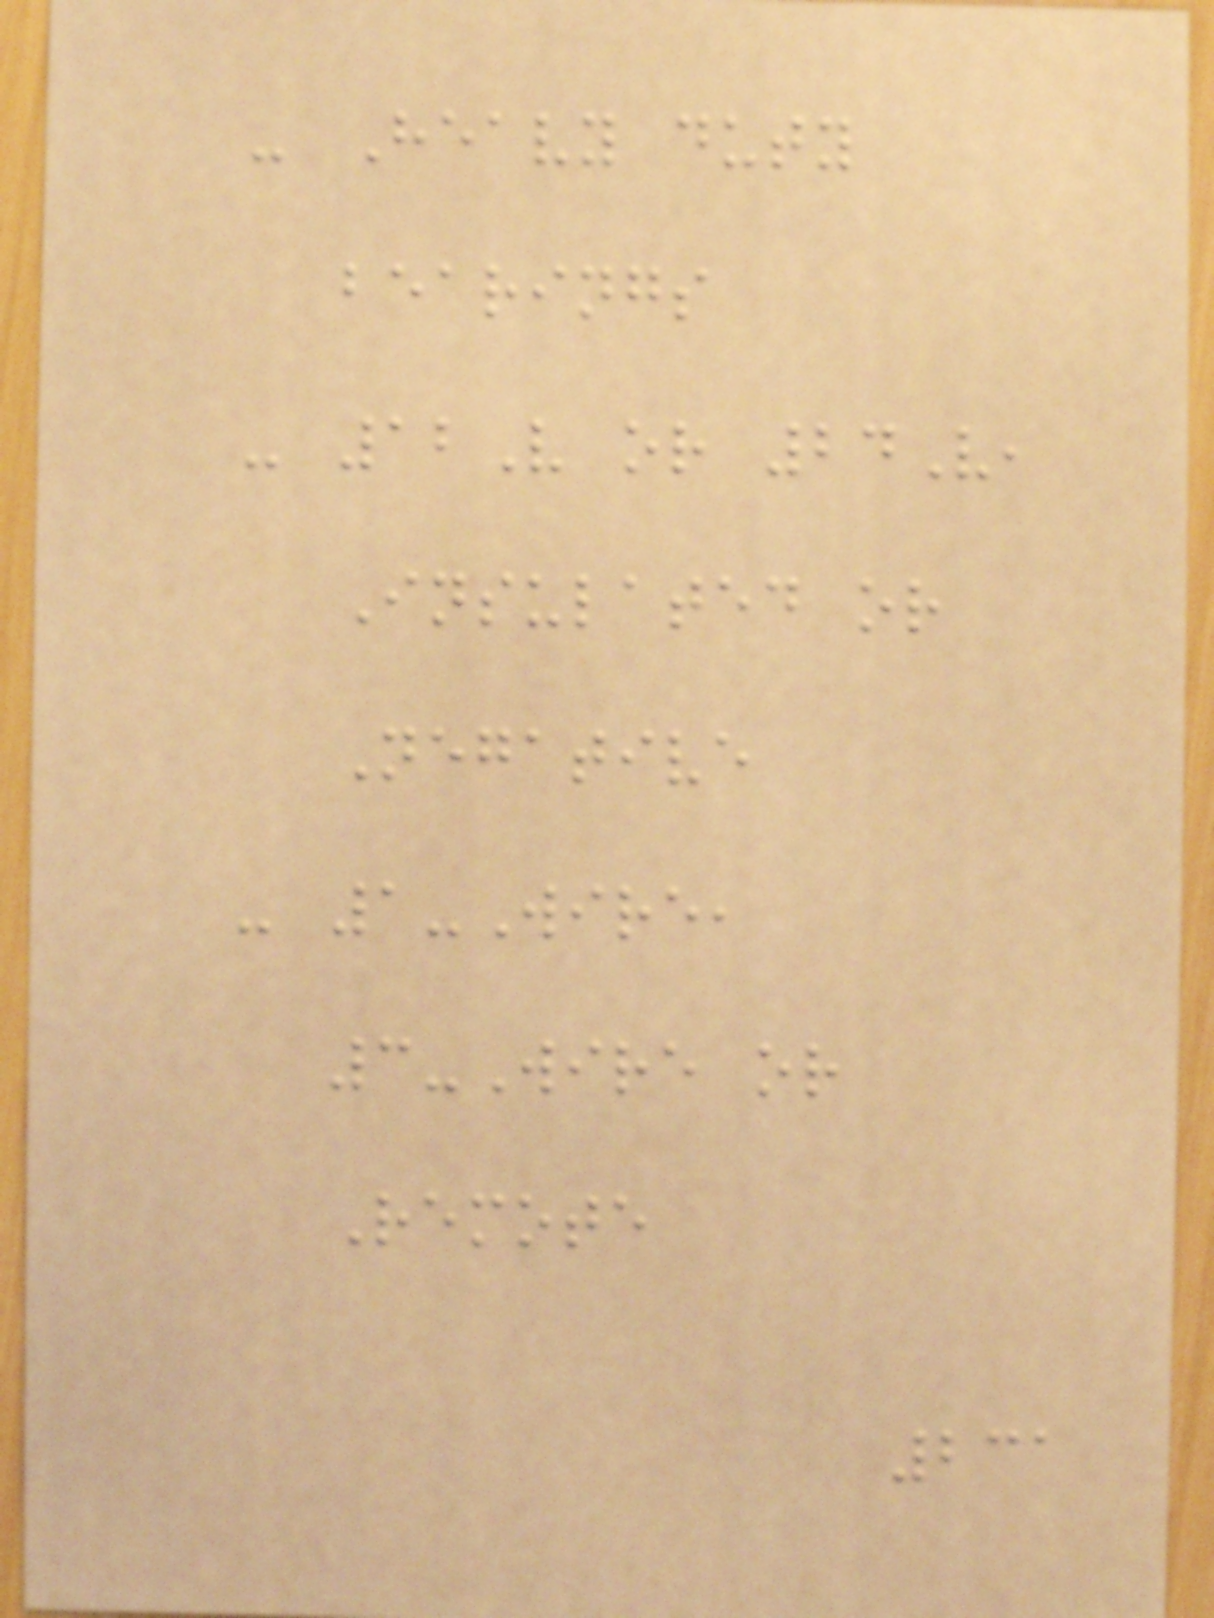- Heavy duty
bearings
- 12V or 24V,
Insulated or
Negative
- 1-Wire,
3-Wire or
Remote
231
